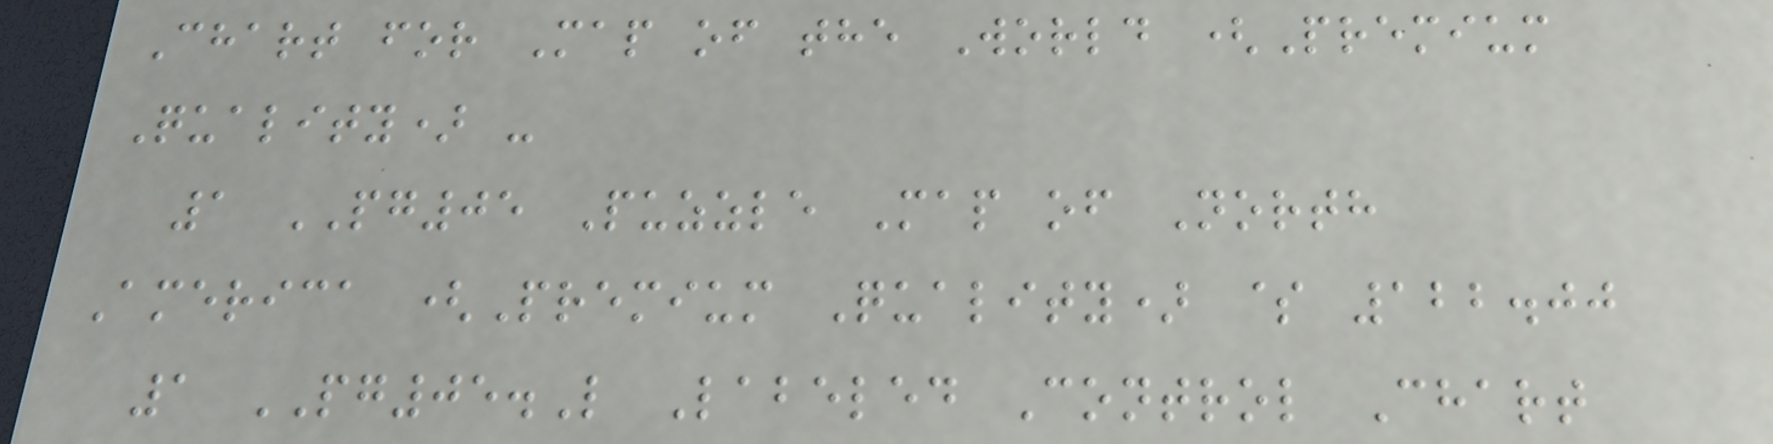Chart for Map of the World (Premium
Quality) -
1 PG05 Puzzle Map of North
America (Premium Quality) $ 122.00
1 PG05.L Labeled Control Chart
